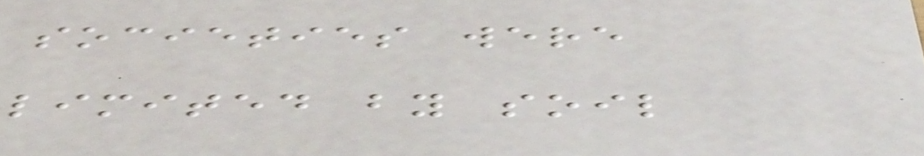societies were
limited by soil
